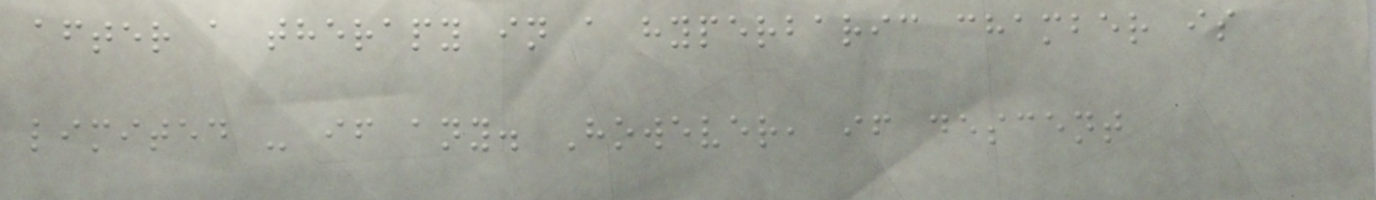after a therapy in a hyperbaric chamber is
limited - if any. However, if descent
